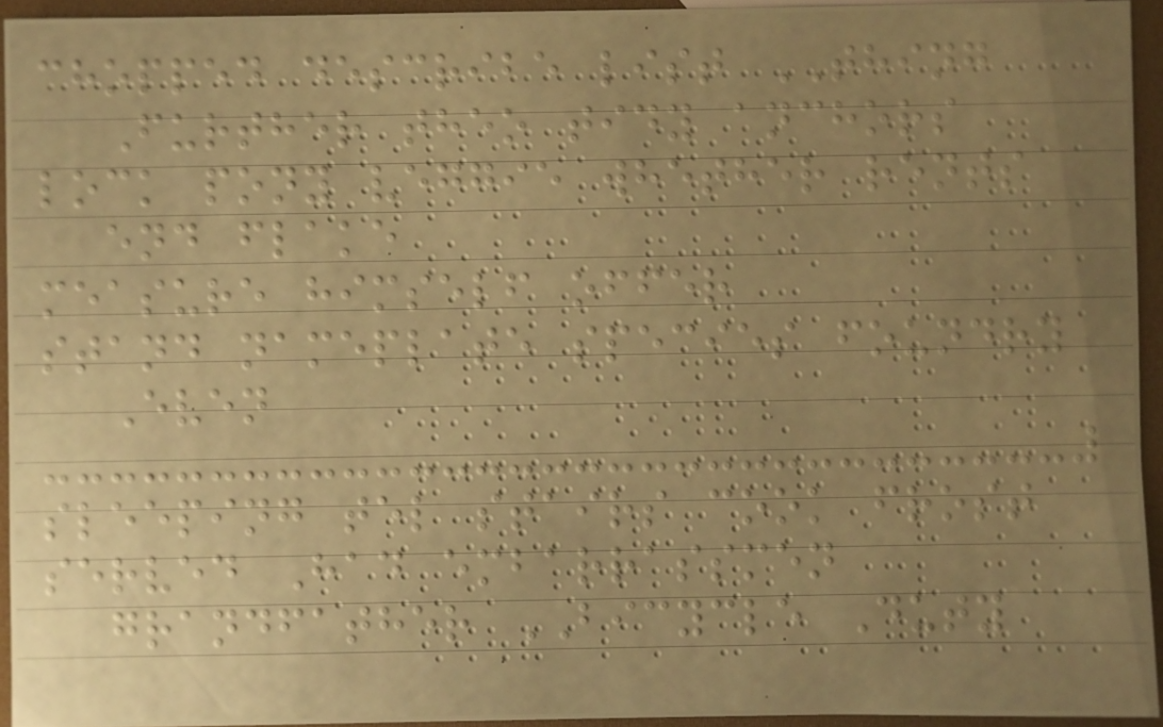chopped describe list THING
Further theo tidy anchors
lock pony veggie whether rents
end flake
measure himself offer
stand nameplate species foundry
Even
sleeping tel stairs cook frost
served Had embarrassmen
grandfather BICYCLE Duty
